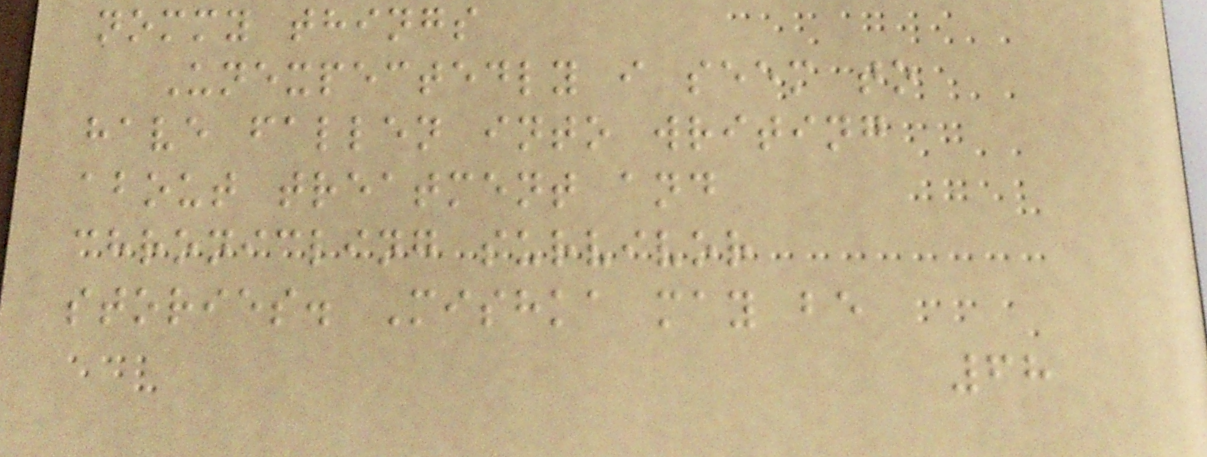nommy things
Unexpectedly i seem to
have fallen into writing
about treatment and
chronicling survivor
stories. Mishka may be
68
